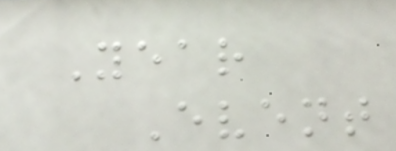Year
Event
